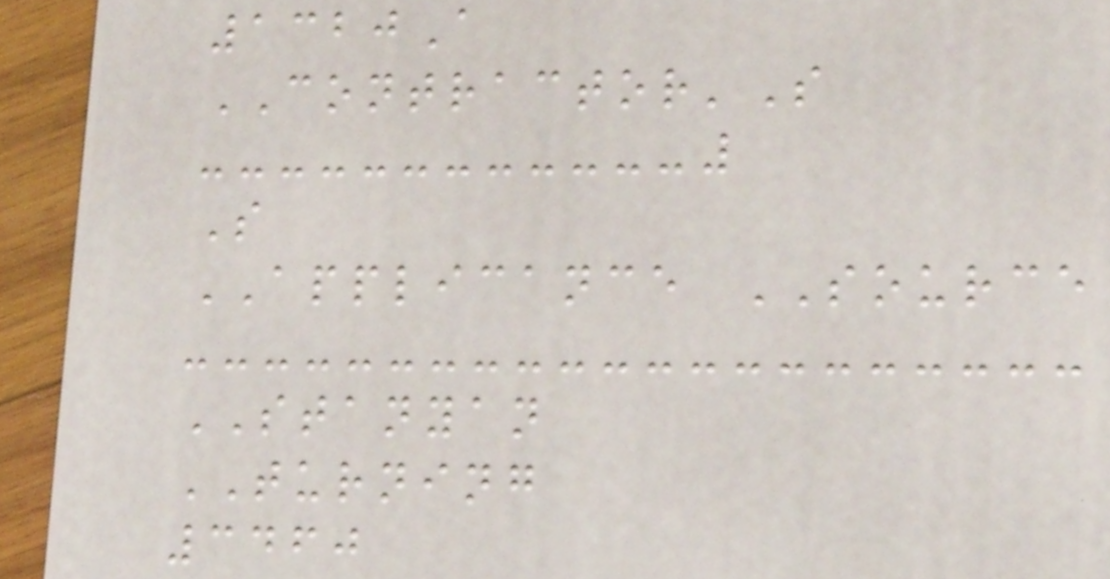1320A
CONTRACTOR'S
S
APPLICANCE SOURCE
STANYAN
TURNING
3460
